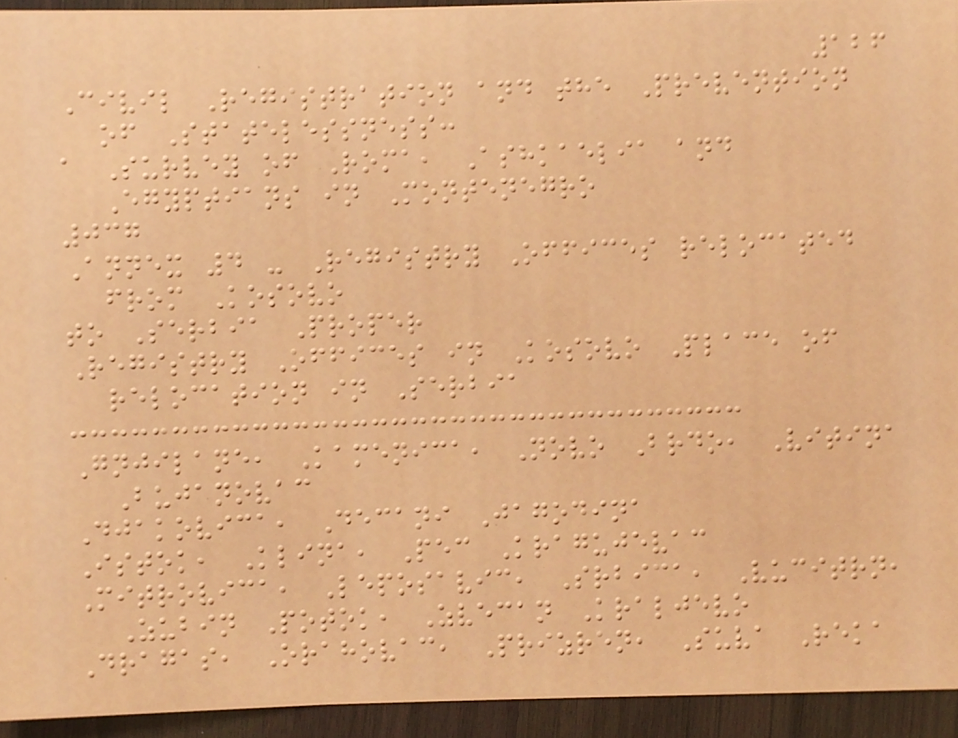126
Civil Registration and the Prevention
of Statelessness:
a Survey of Roma, Ashkaelia and
Egyptians in Montenegro
037
Annex 4 - Registry Offices relocated
from Kosovo
to Serbia Proper
Registry Offices in Kosovo Place of
relocation in Serbia
Gnjilane, Kamenica, Novo Brdo, Vitina
Bujanovac
Djakovica, Decani Jagodina
Istok, Klina, Pec Kragujevac
Mitrovica, Leposavic, Srbica, Vucitrn,
Zubin Potok, Zvecan Kraljevo
Dragas, Orahovac, Prizren, Suva Reka
